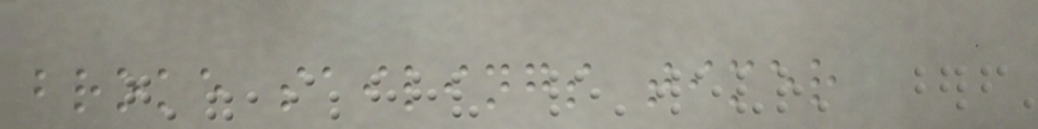broke sailings timer
